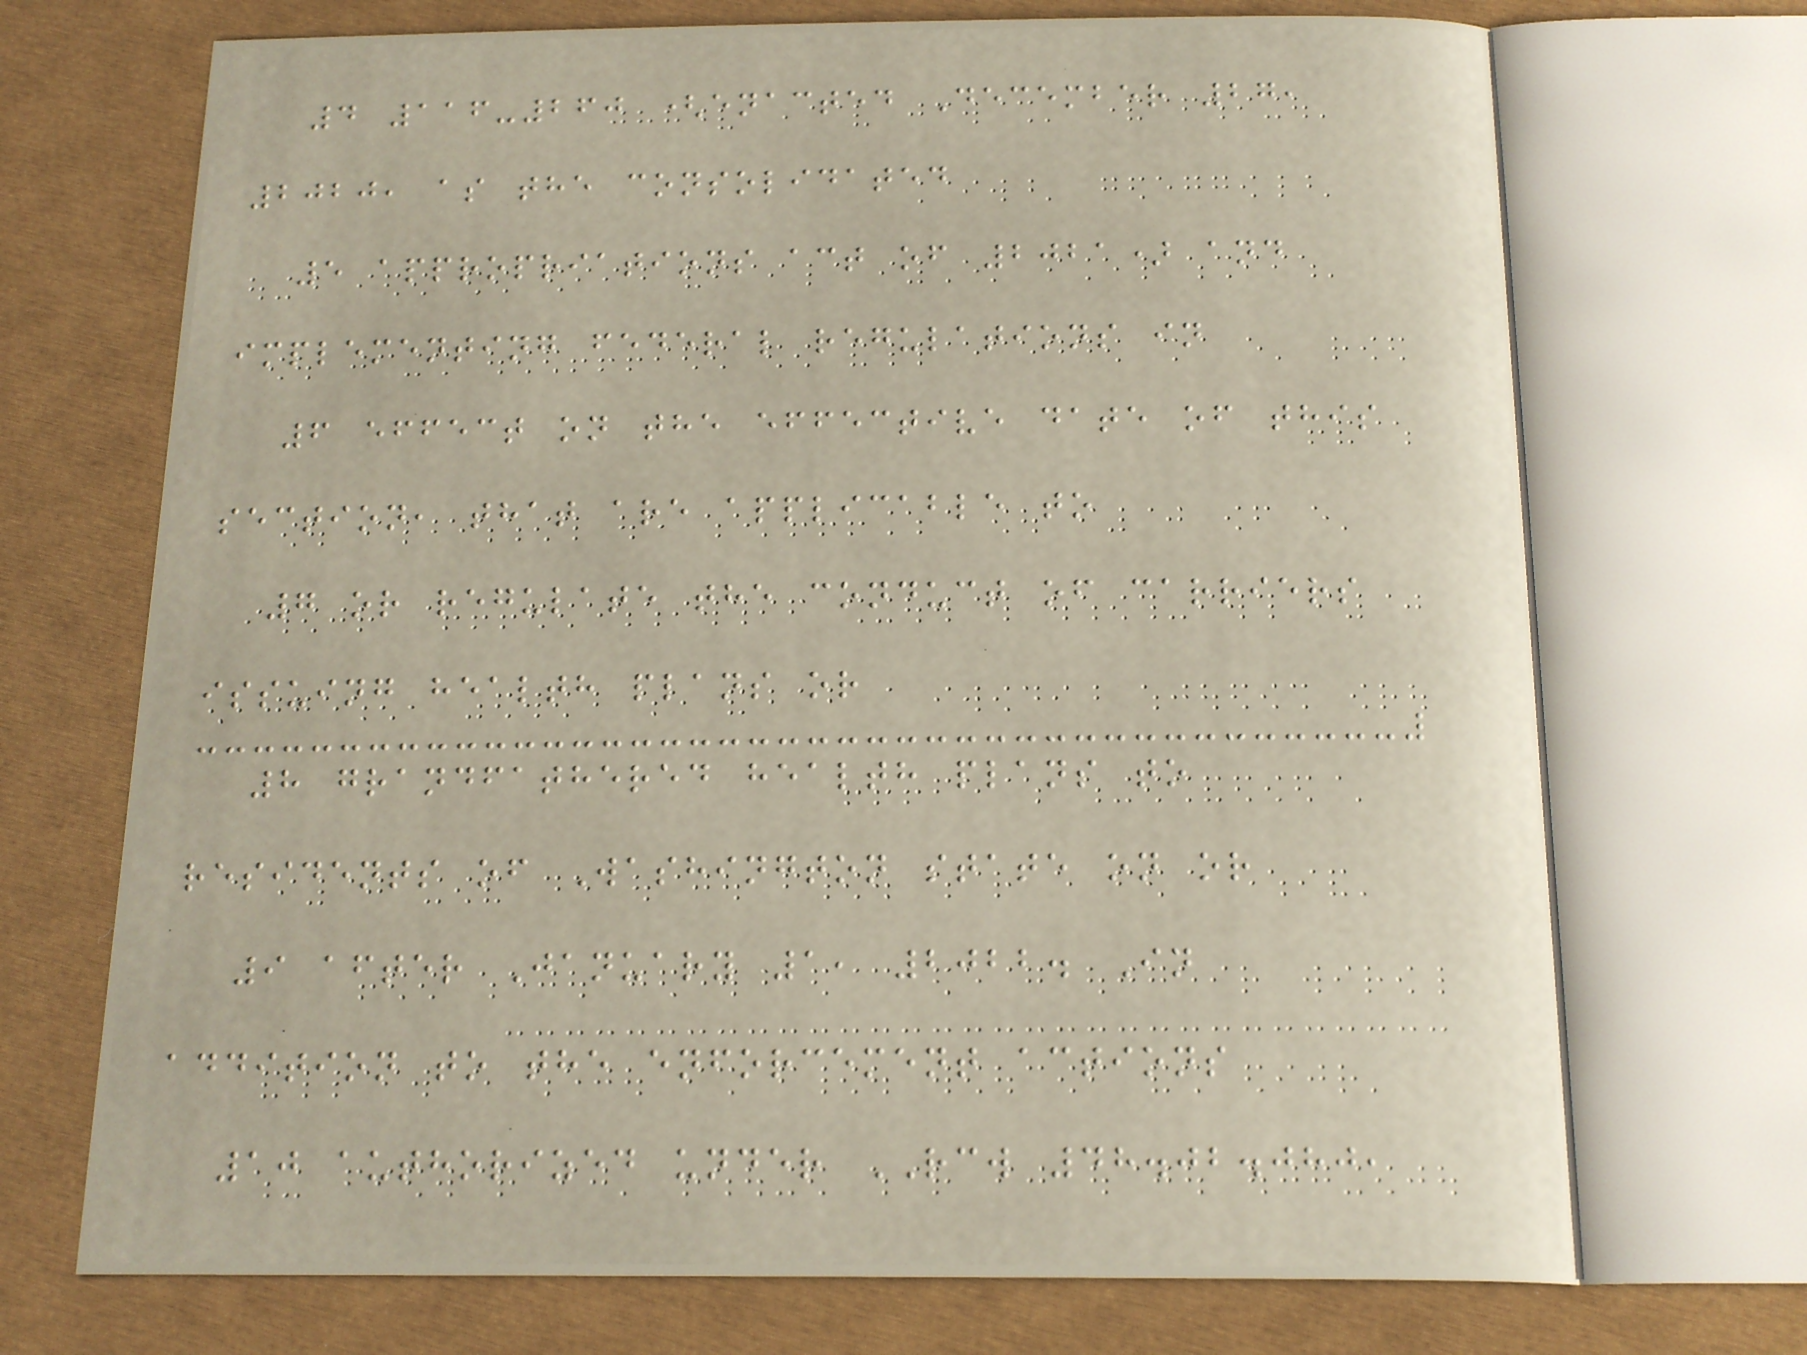4 116-260 (enacted December 27,
2020, as the consolidated
5 appropriations act of 2021) and
implementing federal regulations in
6 effect on the effective date of this
section, that are applicable to
7 or regulate the conduct of carriers
issuing health plans or
8 grandfathered health plans to
residents of Washington state on or
9 after January 1, 2022. In
addition to the enforcement actions
10 authorized under RCW 48.02.080,
